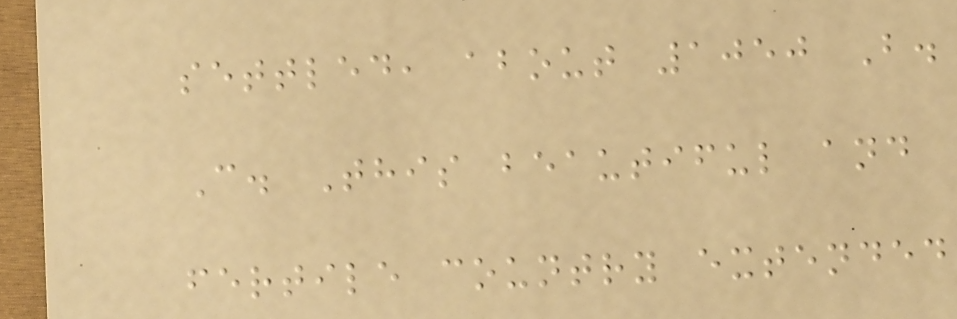settled, about 1050 B.
C. This beautiful and
fertile country extended
